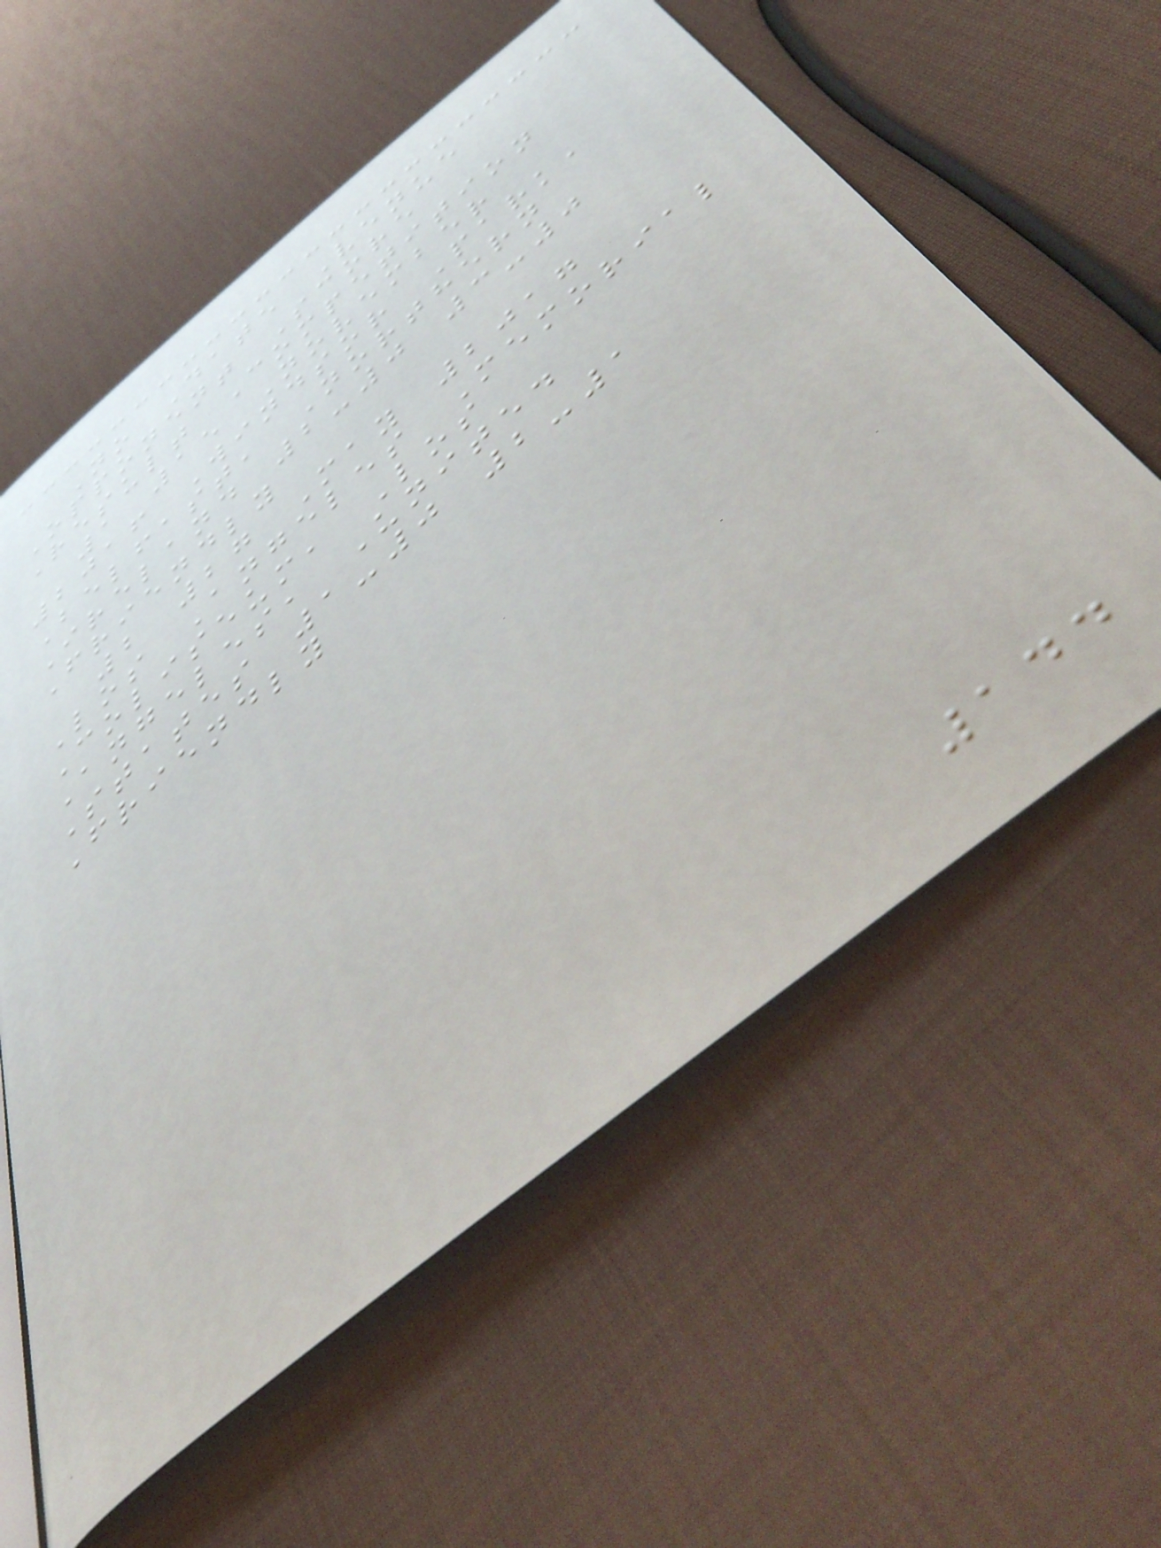No Date Venue
Opponent Score
Result Competition
1 15 November
2016 Windsor Park,
Belfast, Northern
Ireland 2-0 3-0
Friendly
2 27 May 2017
Los Angeles Memorial
Coliseum, Los
Angeles, United
States 1-0 2-1
Friendly
144
